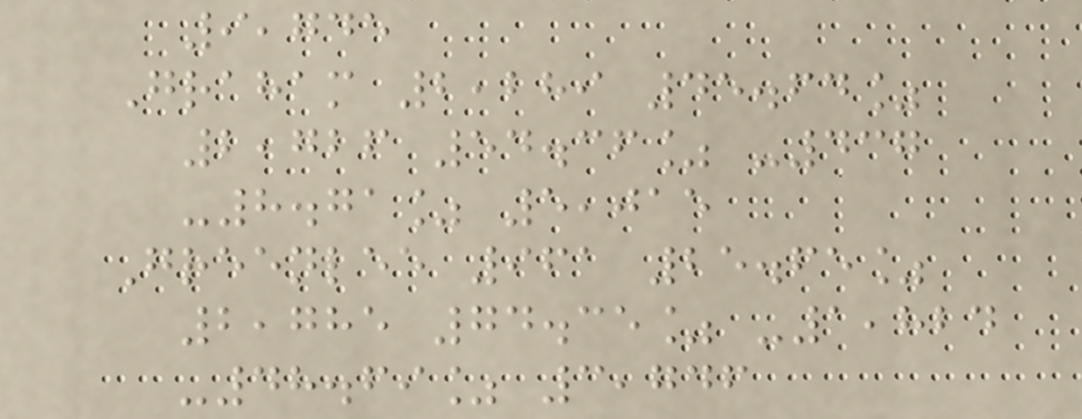9,745
Graham 2,289 45.64%
2,726 54.36% -437
-8.71% 5,015
Greenlee 961 25.65%
2,785 74.35% -1,824
-48.69% 3,746
